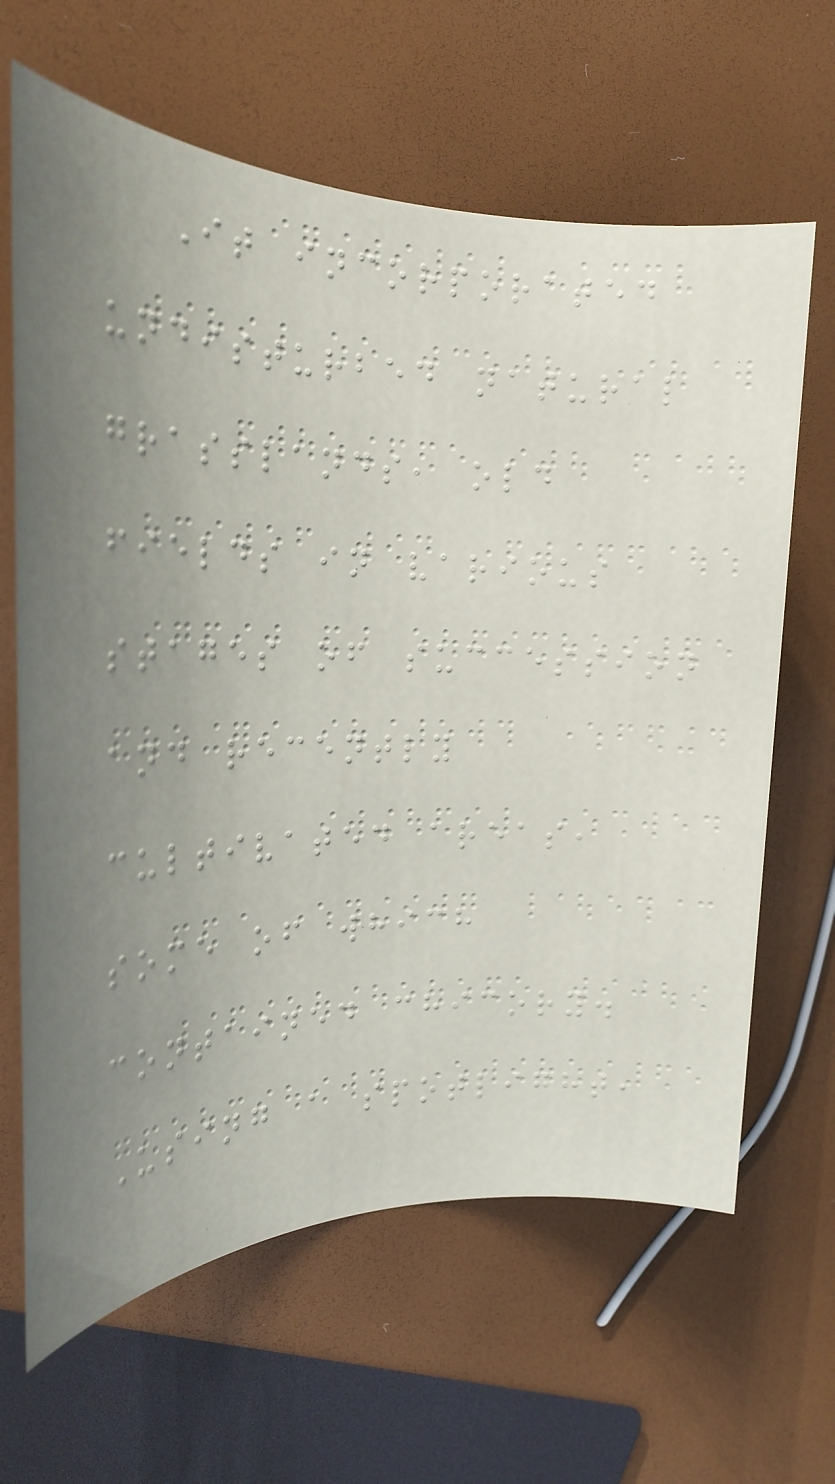It incorporated
undisturbed natural
grasslands, old
fields in various
stages of succession
and recently
cultivated areas,
some of which
contained chicory.
Using a spotlight,
